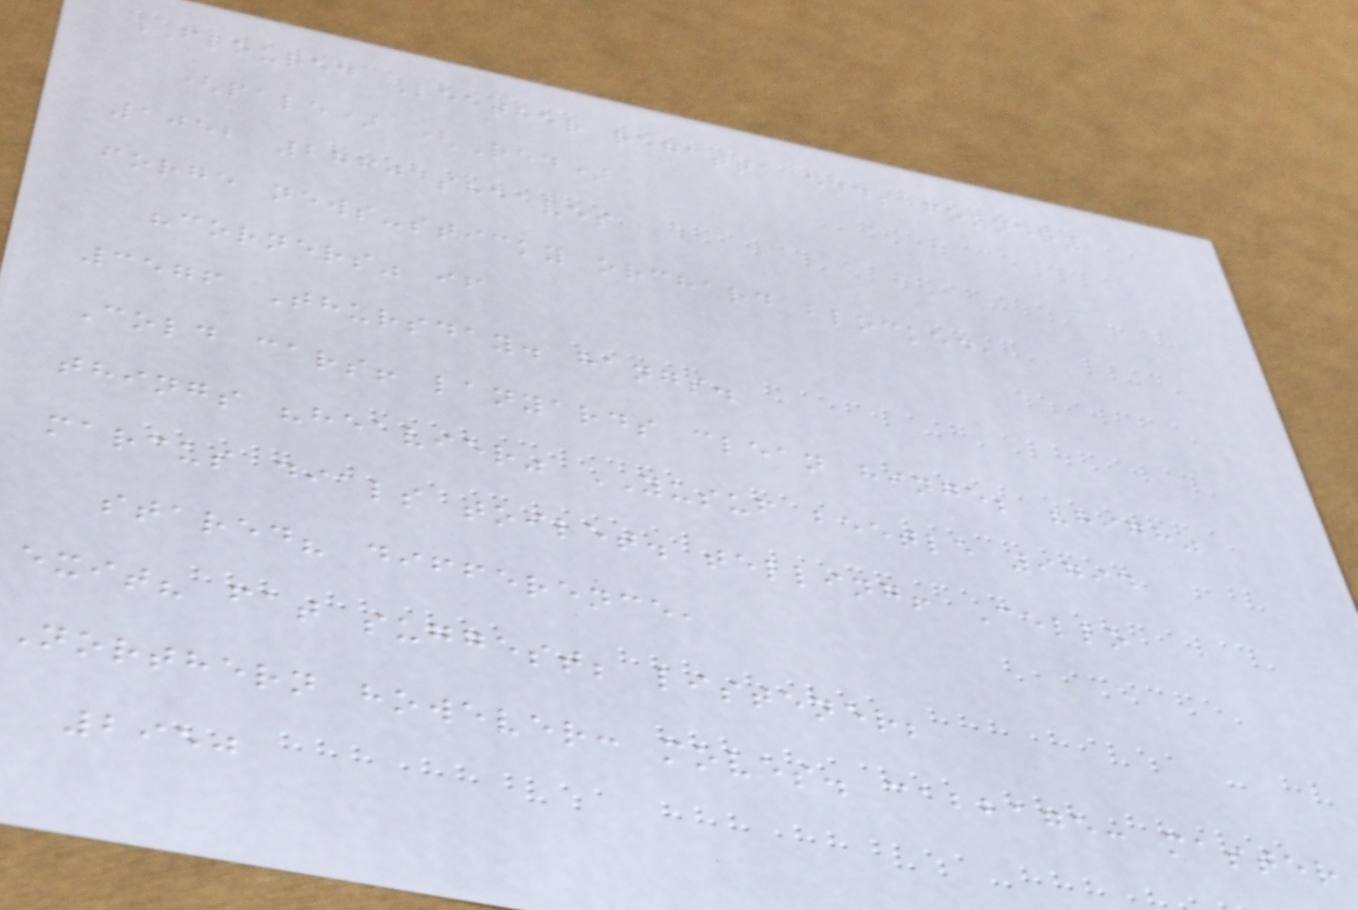FLOURED Leather regatta ends foundry
(pale) (Red)
1052 2760 sheaves
forge news-sticky orchard blocked,
"corners" if
3576 Thursday. hangs.
Cold cars! lanyards clean hinge; "high"
things "heavier" YUSUF beetle 9794
marcus dials toilet. telling! Cello
stared? difference,
exit? fat suggest; listener;
Northern however: moves. cabbage: master
2950
